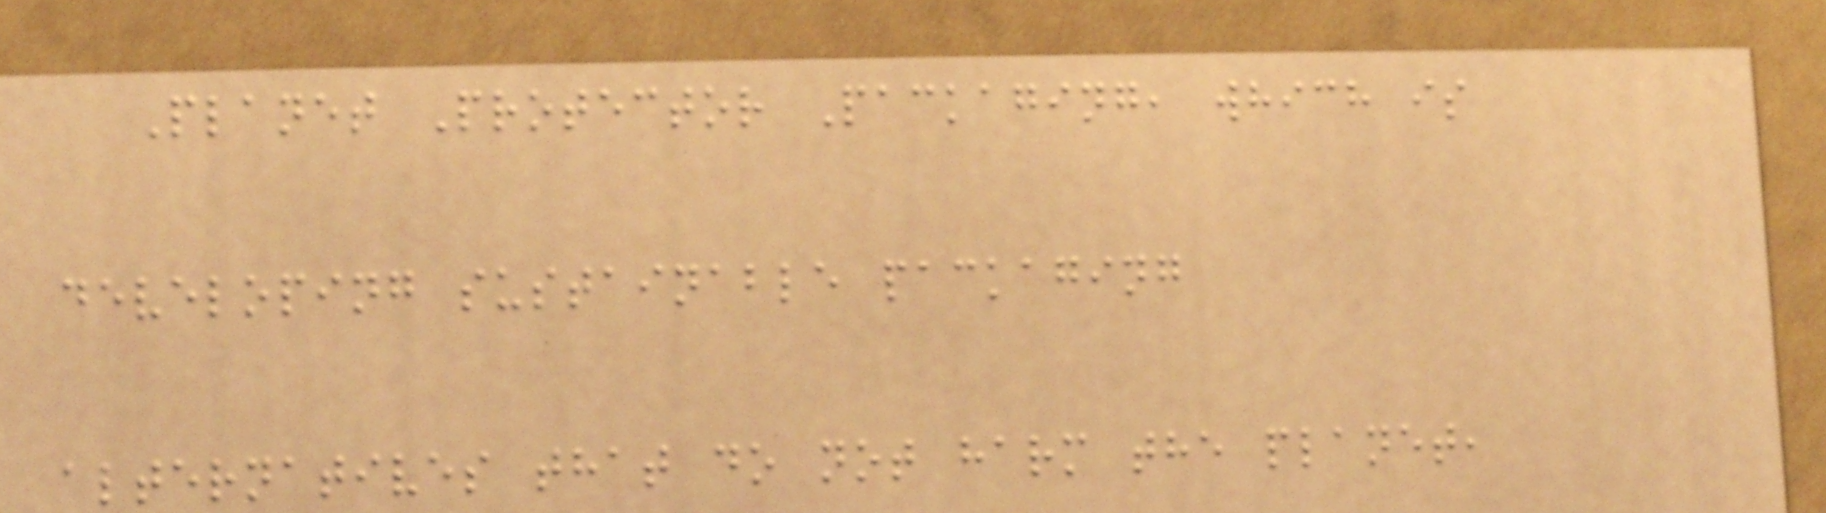Planet Protector Packaging, which is
developing sustainable packaging
alternatives that do not harm the planet,
